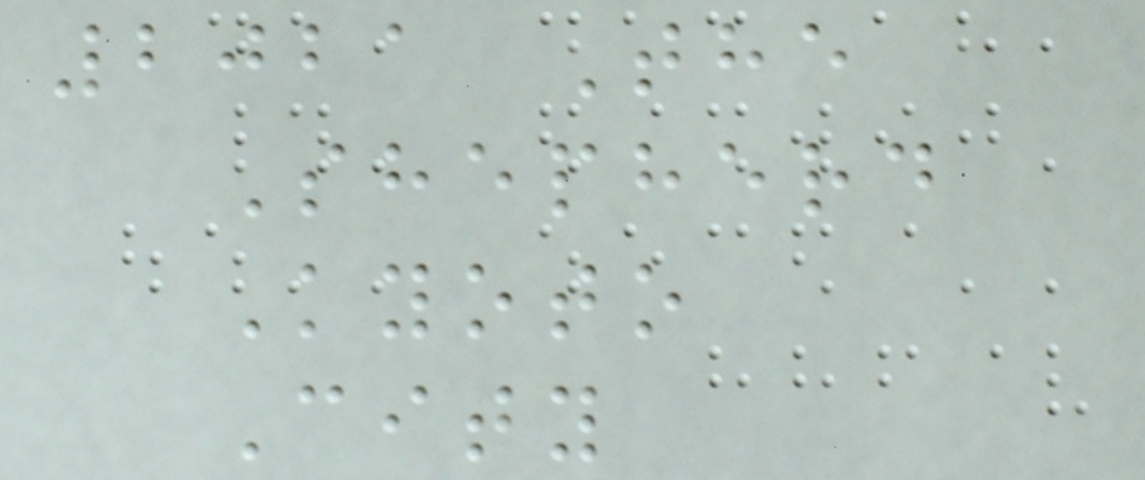2021 The
Shepherd
Kyoto
City
